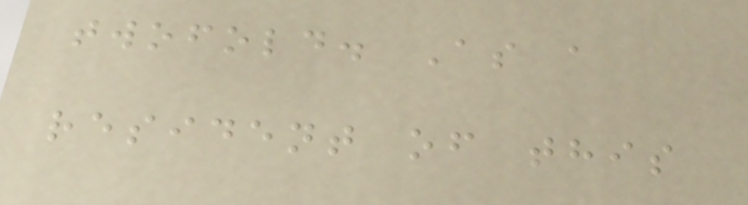twofold. As a
resident of this
